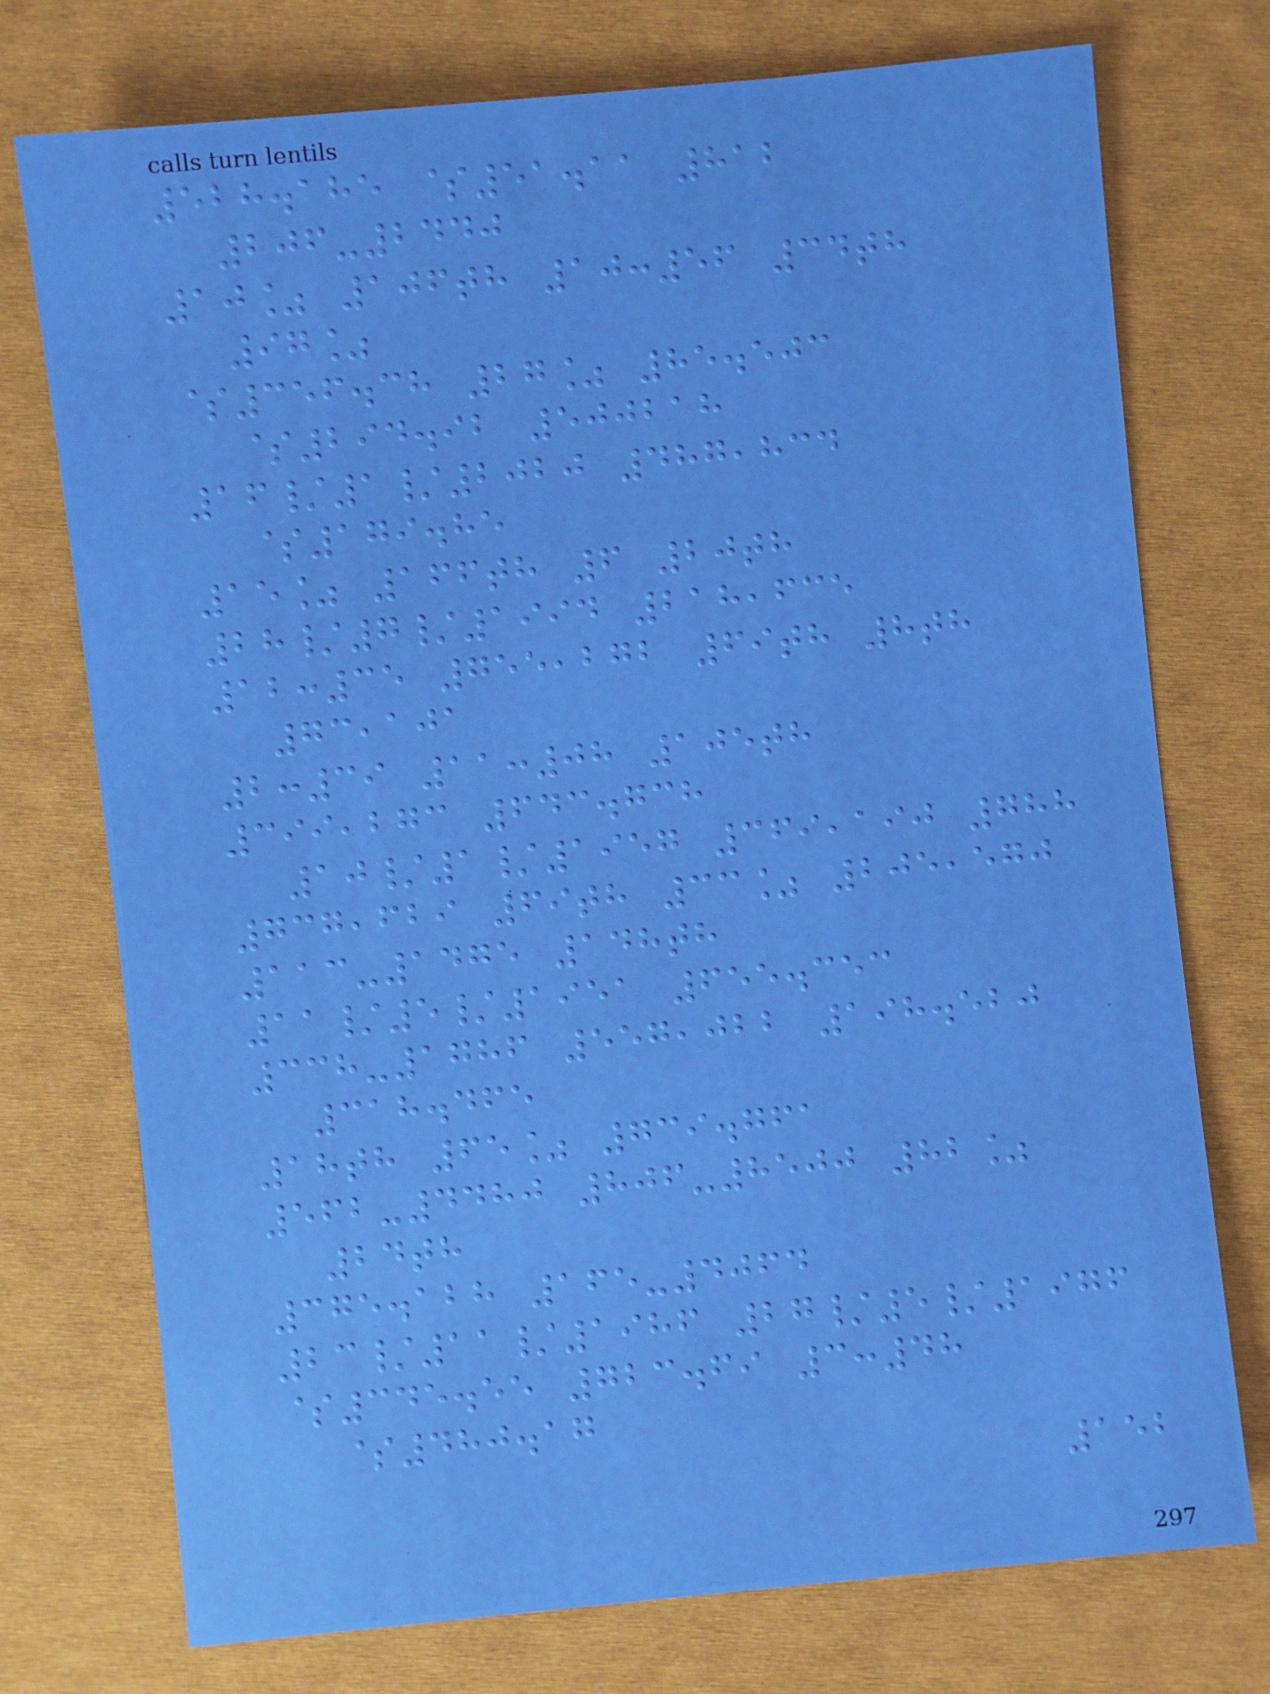528.185 $51.11 812
206-2440
10% 106th 10:56 34th
97%
$356.38 27% 85.503
$294.92 500218
16/1/2020 487,834
$179.85
15% 166th 6 20th
28/7/1994 218,635
12:35 755,272 69th 8th
73,101
2:39 11:08 105th
399,273 643.738
10/1/1957 369,190 788
737,629 69th 33% 205,570
113-1475 148th
11/5/1951 655.353
338-1786 557,022 198.520
318.465
18th 65% 739.761
562-4480 806-8500 82%
24th
375.128 165-4064
23/11/1986 27/5/1976
$345.55 723.69 3:48
$480.17
152
